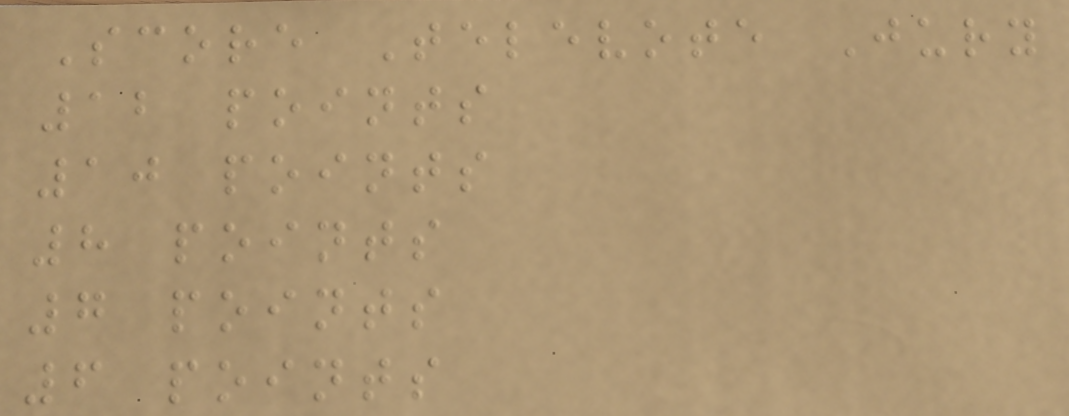Score Televote Jury
12 points
10 points
8 points
7 points
6 points
